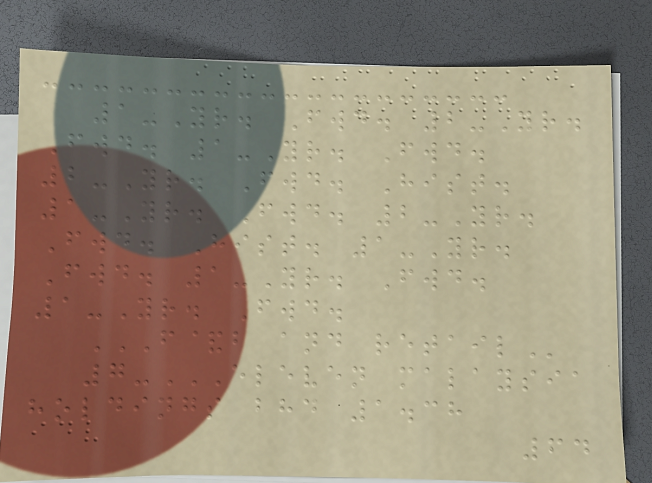1-Yr. Fwd. 2-Yr.
Fwd. 1-Yr. Fwd.
2-Yr. Fwd. Hist.
1-Yr. Fwd. 2-Yr.
Fwd. Hist. 1-Yr.
Fwd. 1-Yr. Fwd.
1-Yr. Fwd.
F&B AND RETAIL
7-ELEVEN MALAYSIA
HOLDINGS BHD 1.38
64
